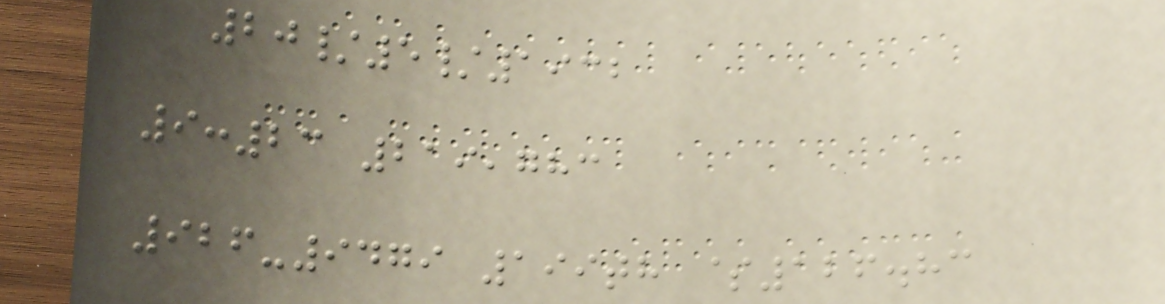20/5/1932
9:23 219,783
926-9479 199th $126.83
